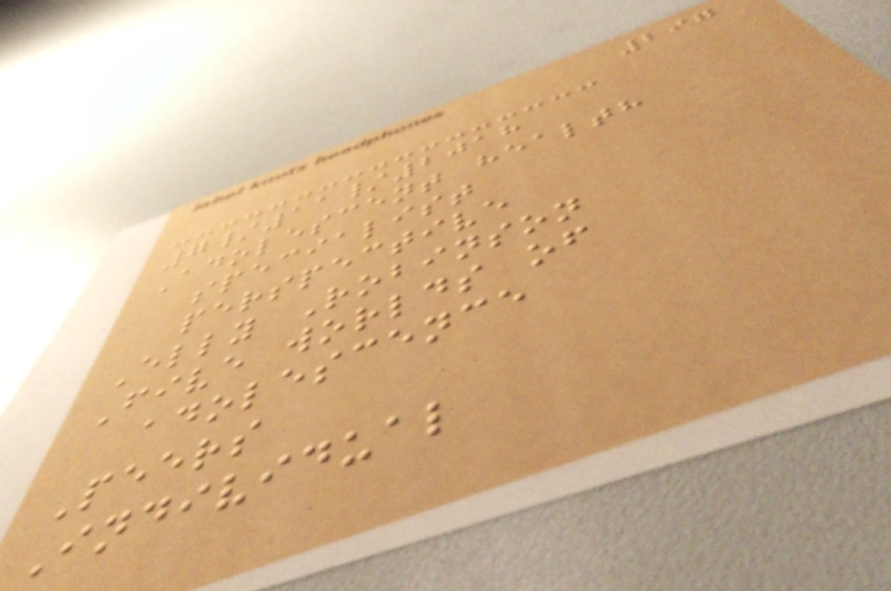297
7/11/2018
Adolescent health
specialist
perspective
Elly Robinson
Five worlds of
adolescence
Peers
Individual
